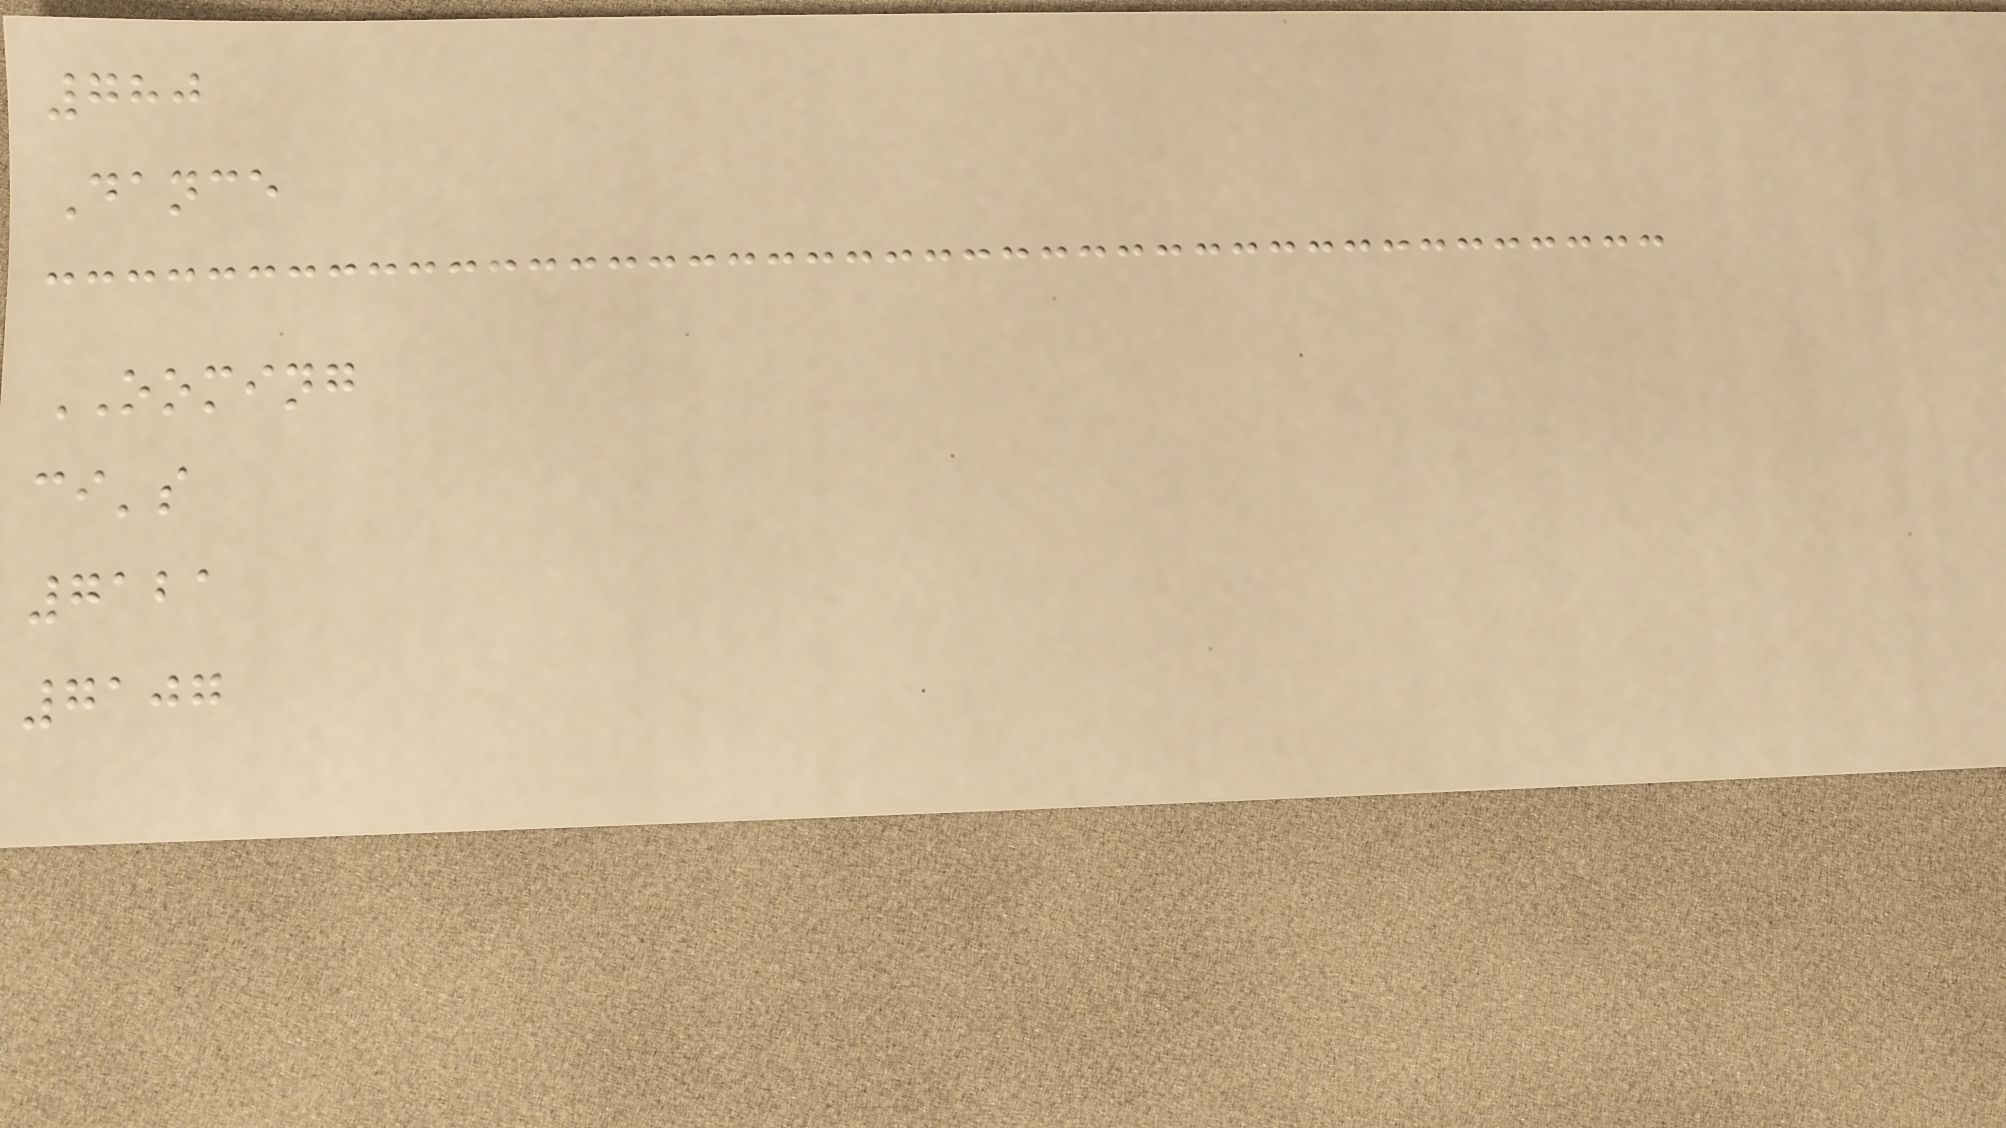780
Dance
OOMING
ci's
7121
7107
